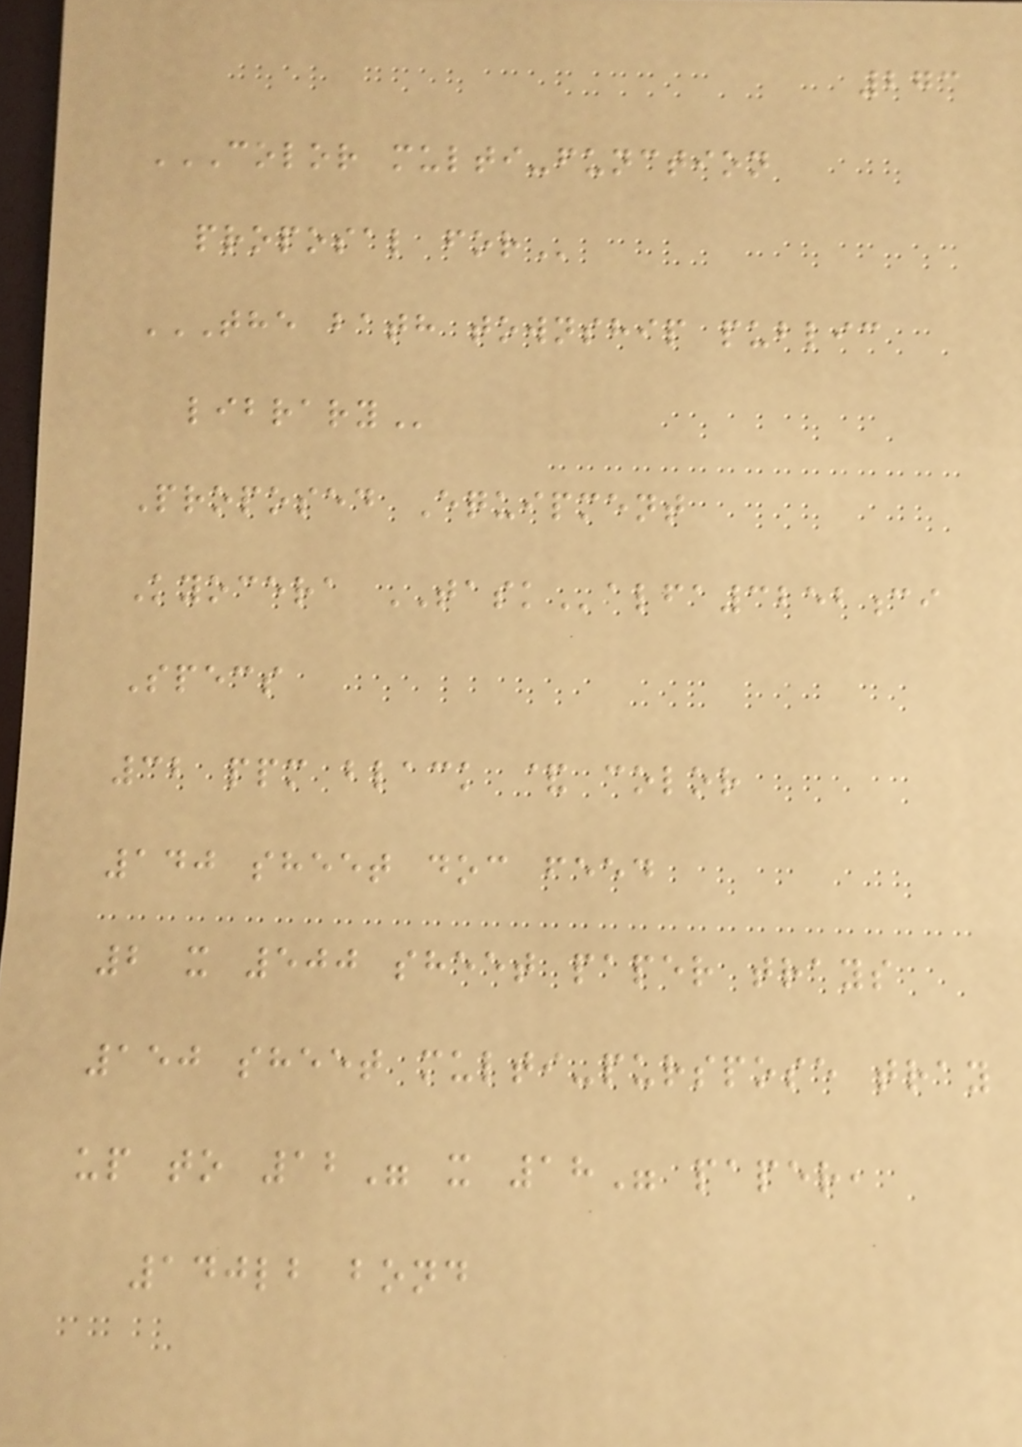273
COLOR MULTI-FUNCTION
PROPOSAL FOR
THE BATH TOWNSHIP PUBLIC
LIBRARY
Proposed Equipment
Kyocera TASKalfa3252ci
Specs
32 ppm black & color
140 sheet doc feed
2 x 500 sheet paper trays
150 sheet multi-purspose tray
up to 12" x 18" paper,
140lb bond
